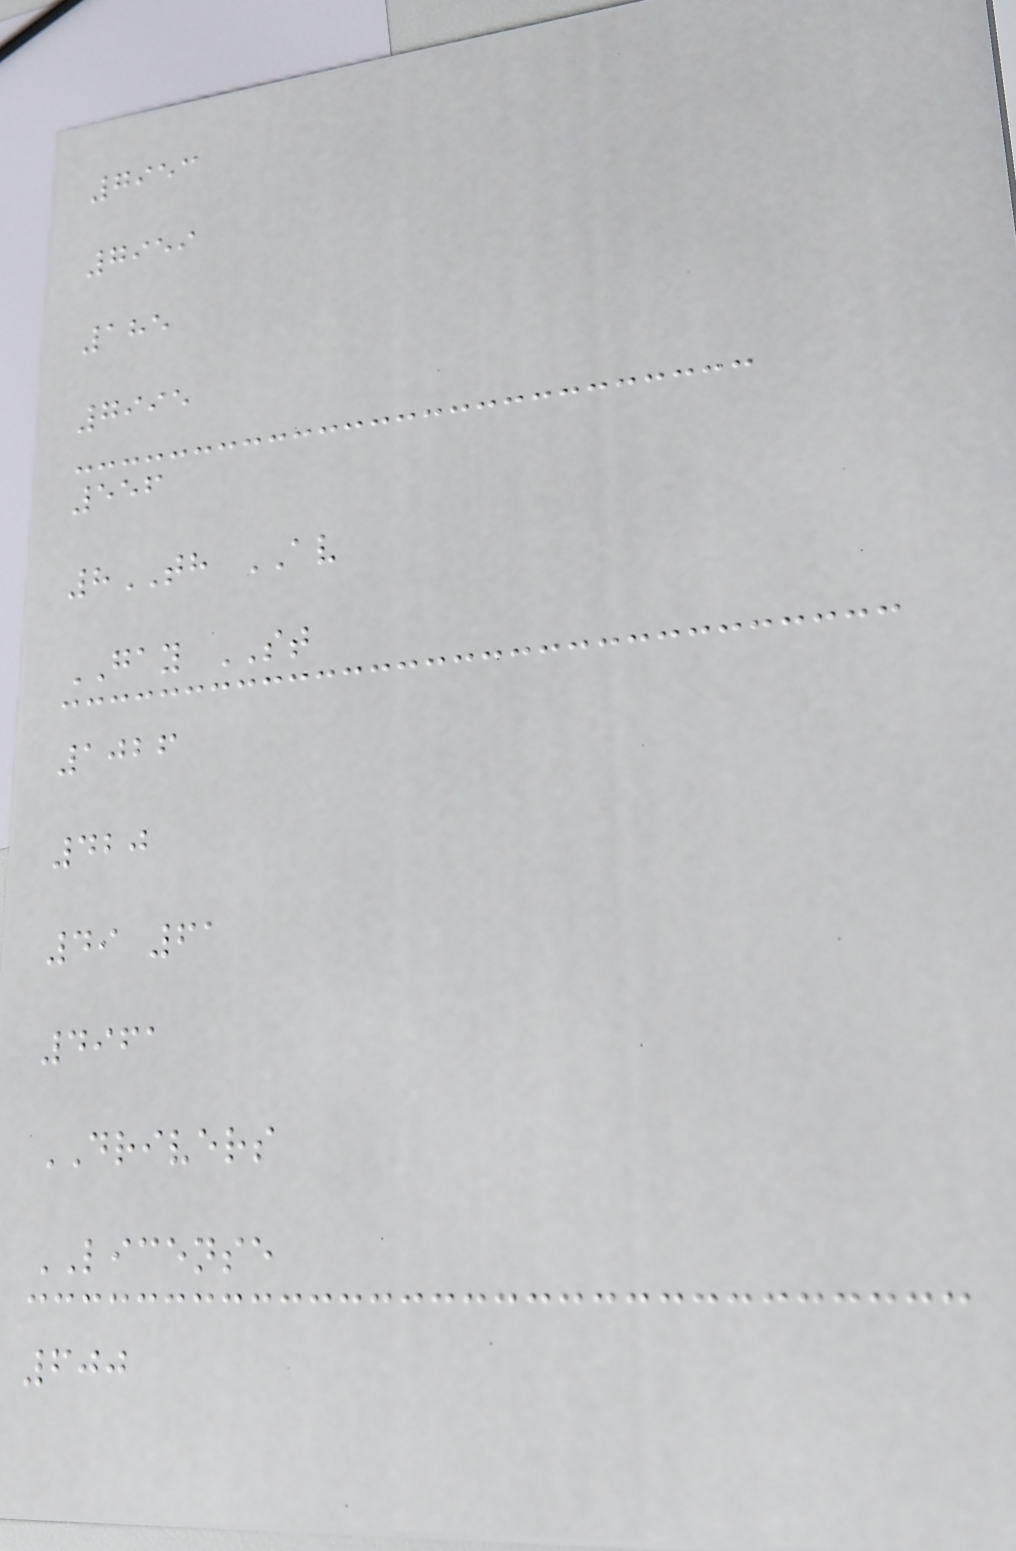7953
7959
185
7995
556
8TH AV
GAY ST
1026
420
49 61
4961
DRIVERS
LICENSE
600
